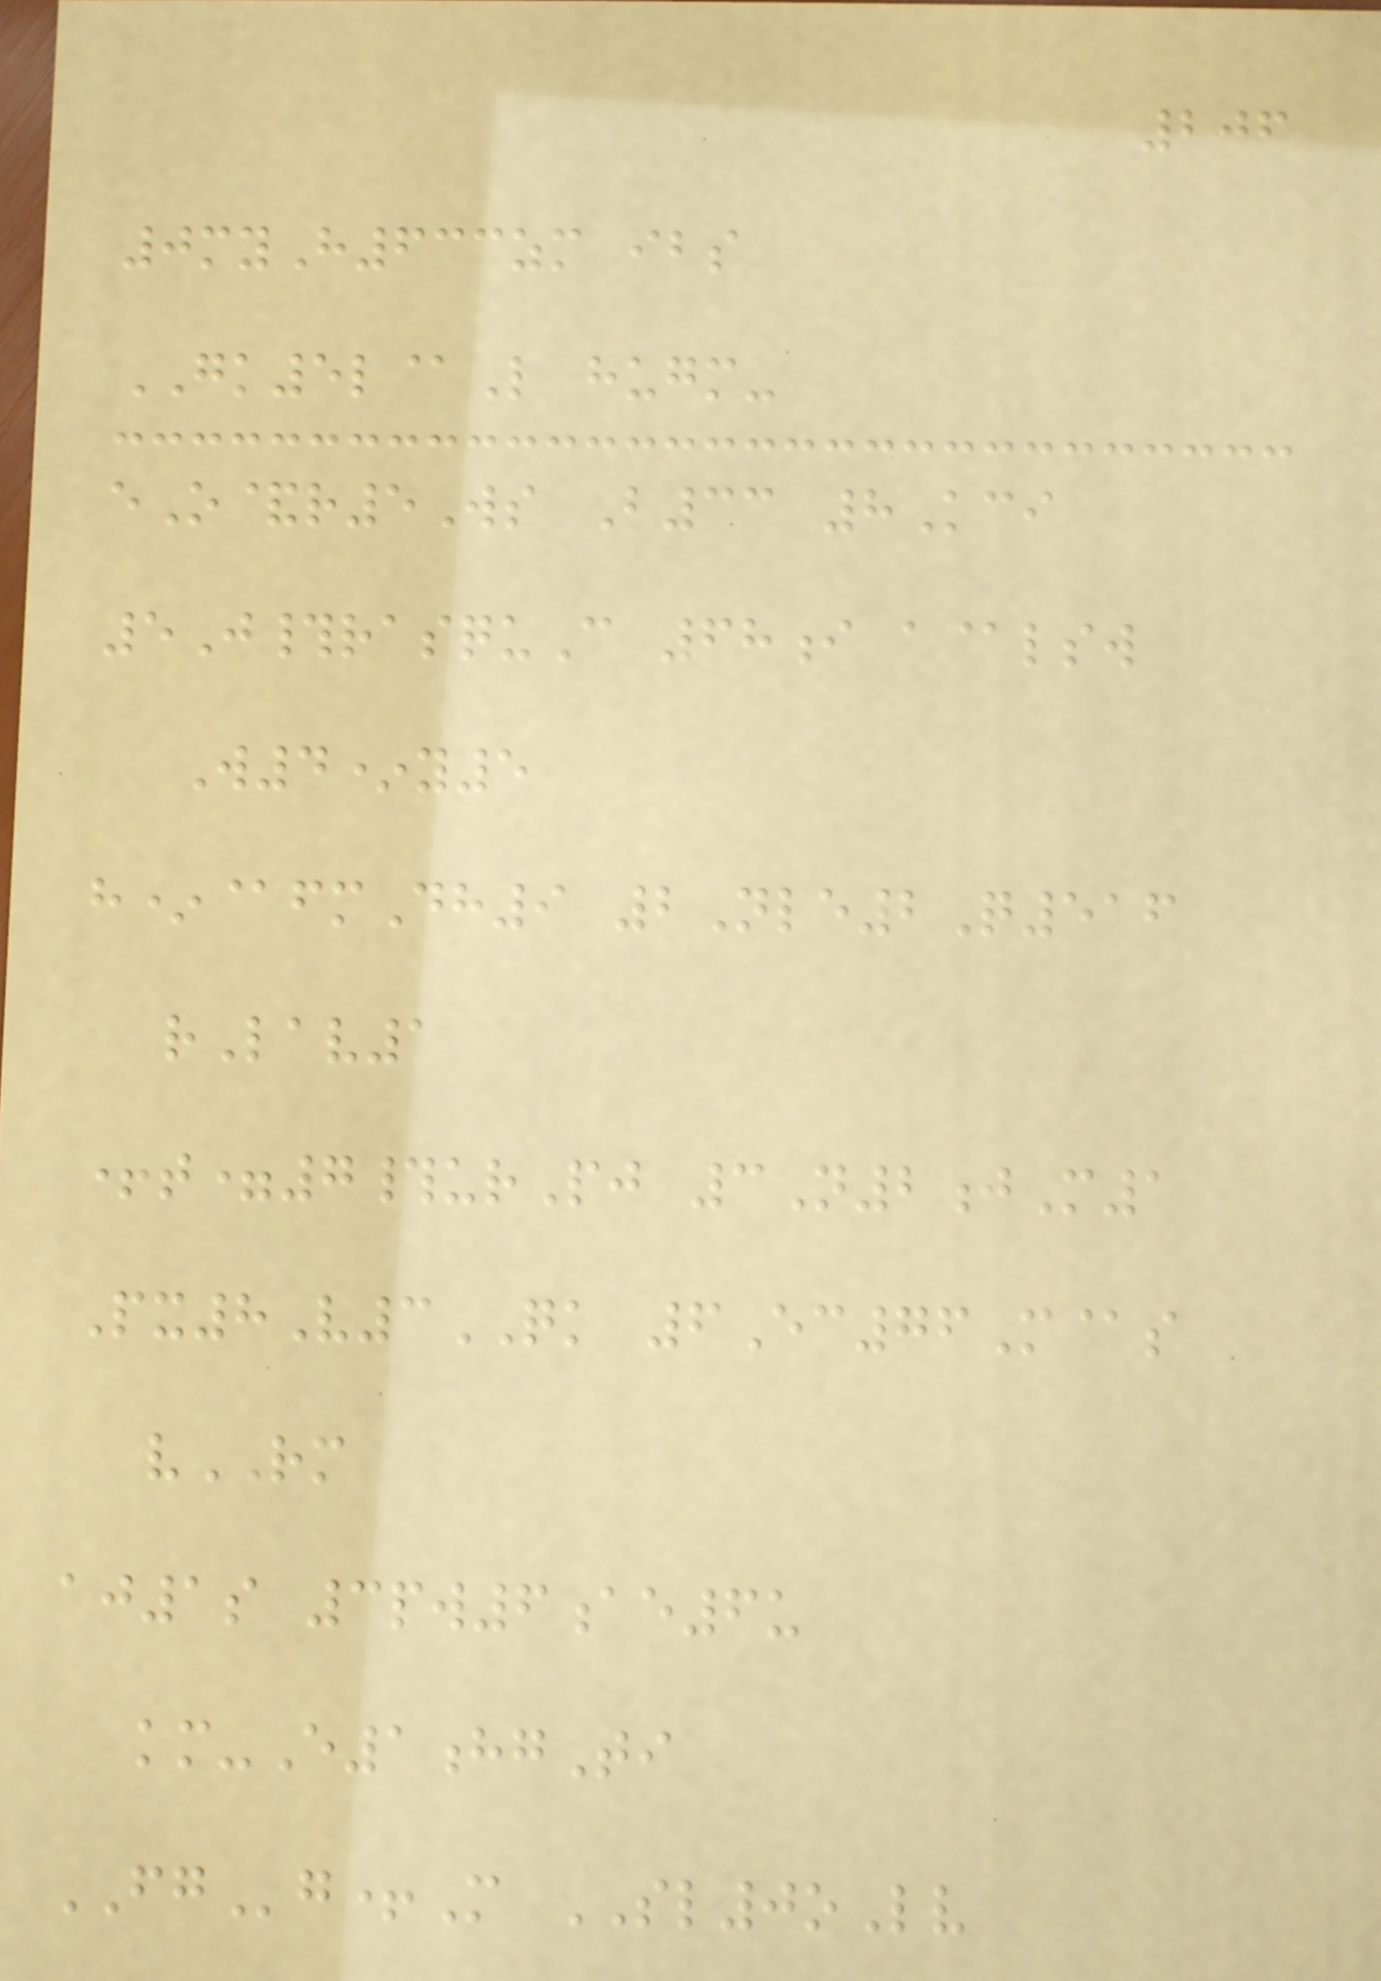206
0myH633zm ibs
GK5l@L hugm-
eO&r5Ws B33 8Kci
5J#rasquC 68i a@lsw
W4*y5
h*@fmDh9 2Nle2Q516
rLav1
+t=7#urPj 3N2jM1
Px8V3QK 6Ec76M@s
vRM
aj1s 3pw6ae6u
km-E1hgTi
FGg+M SL0oLv
